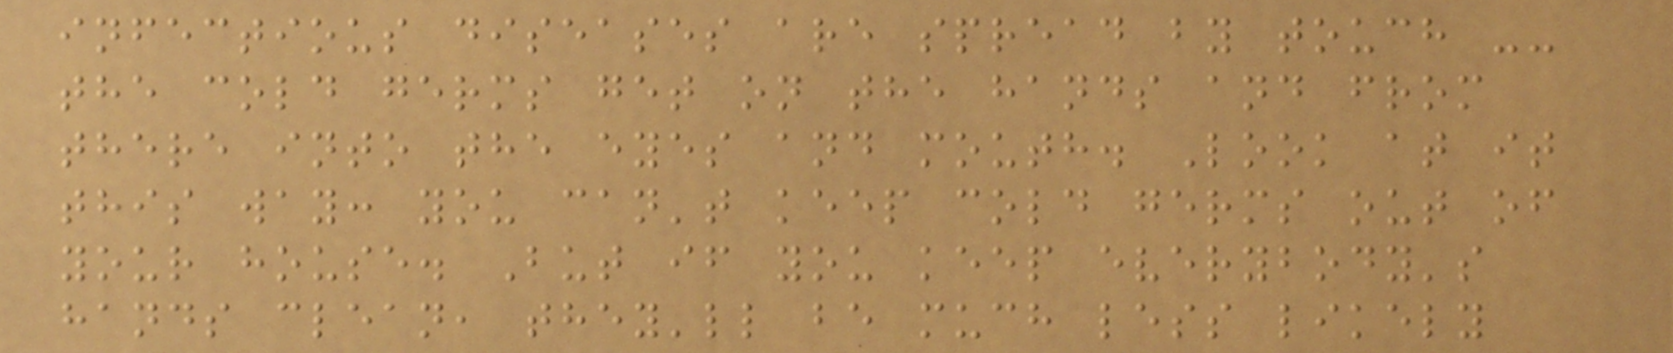infectious diseases are spread by touch --
the cold germs get on the hands and from
there into the eyes and mouth. Look at it
this way: you can't keep cold germs out of
your house. But if you keep everybody's
hands clean, they'll be much less likely
